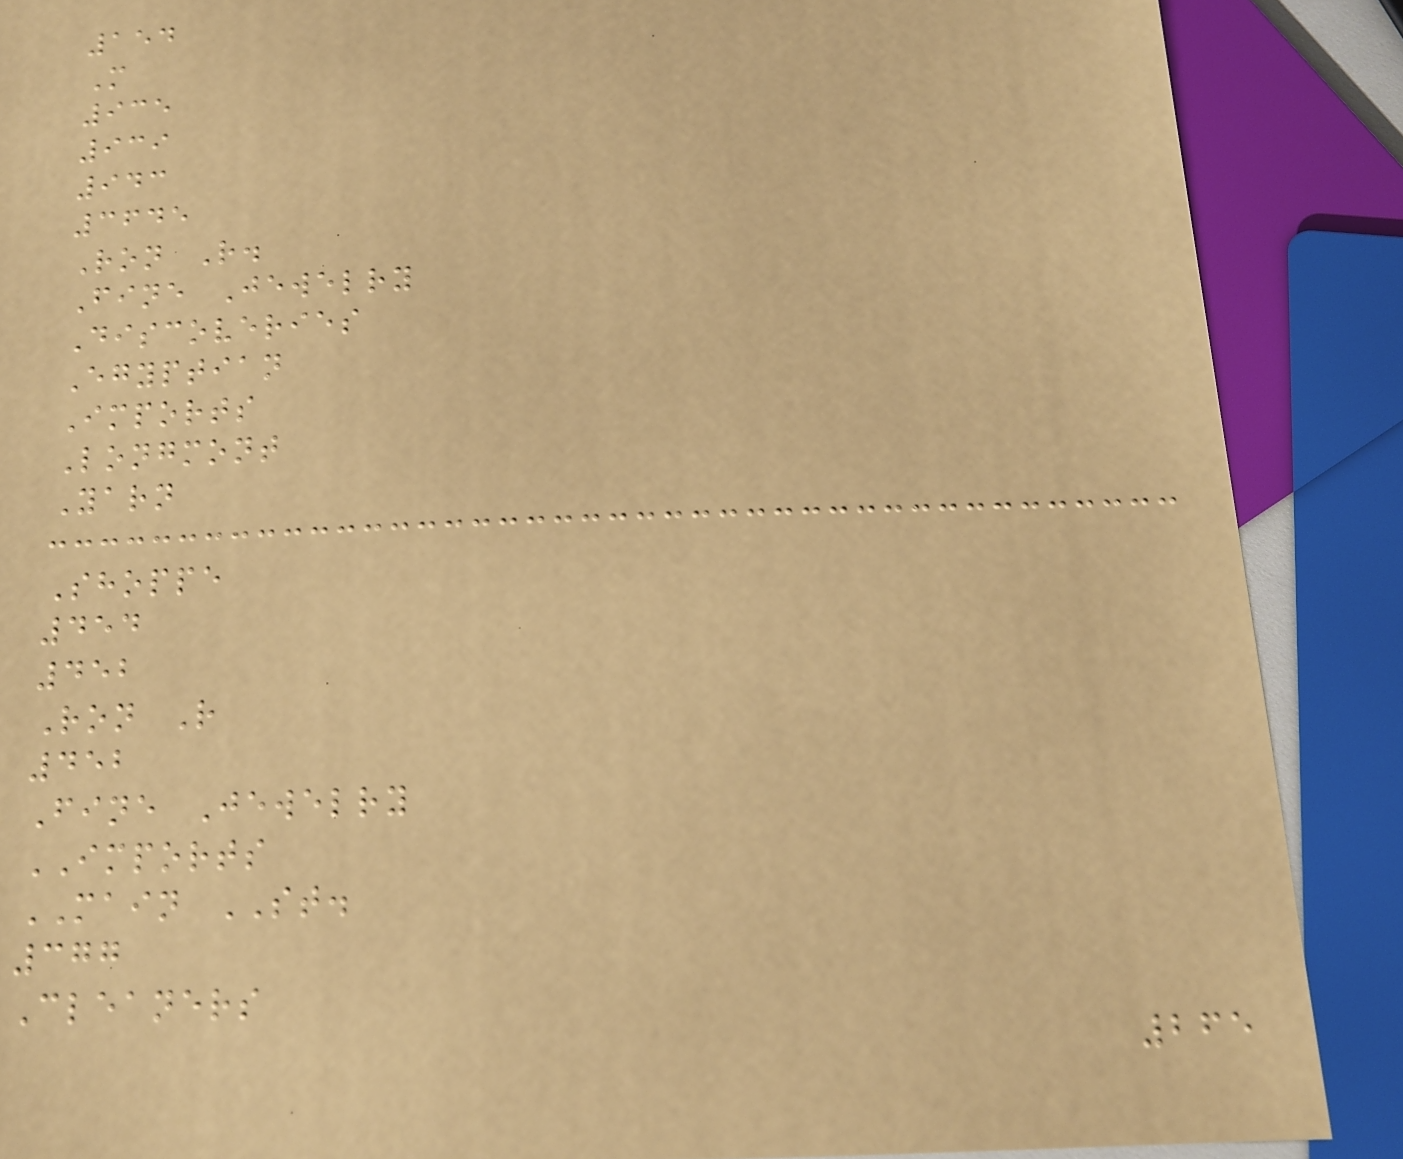154
M
935
939
943
3645
Ron R.
Fine Jewelry
Discoveries
Egyptian
Imports
Longmont
Yarn
Shoppe
454
452
Ron R
452
Fine Jewelry
IMPORTS
MAIN ST.
377
Cleaners
265
